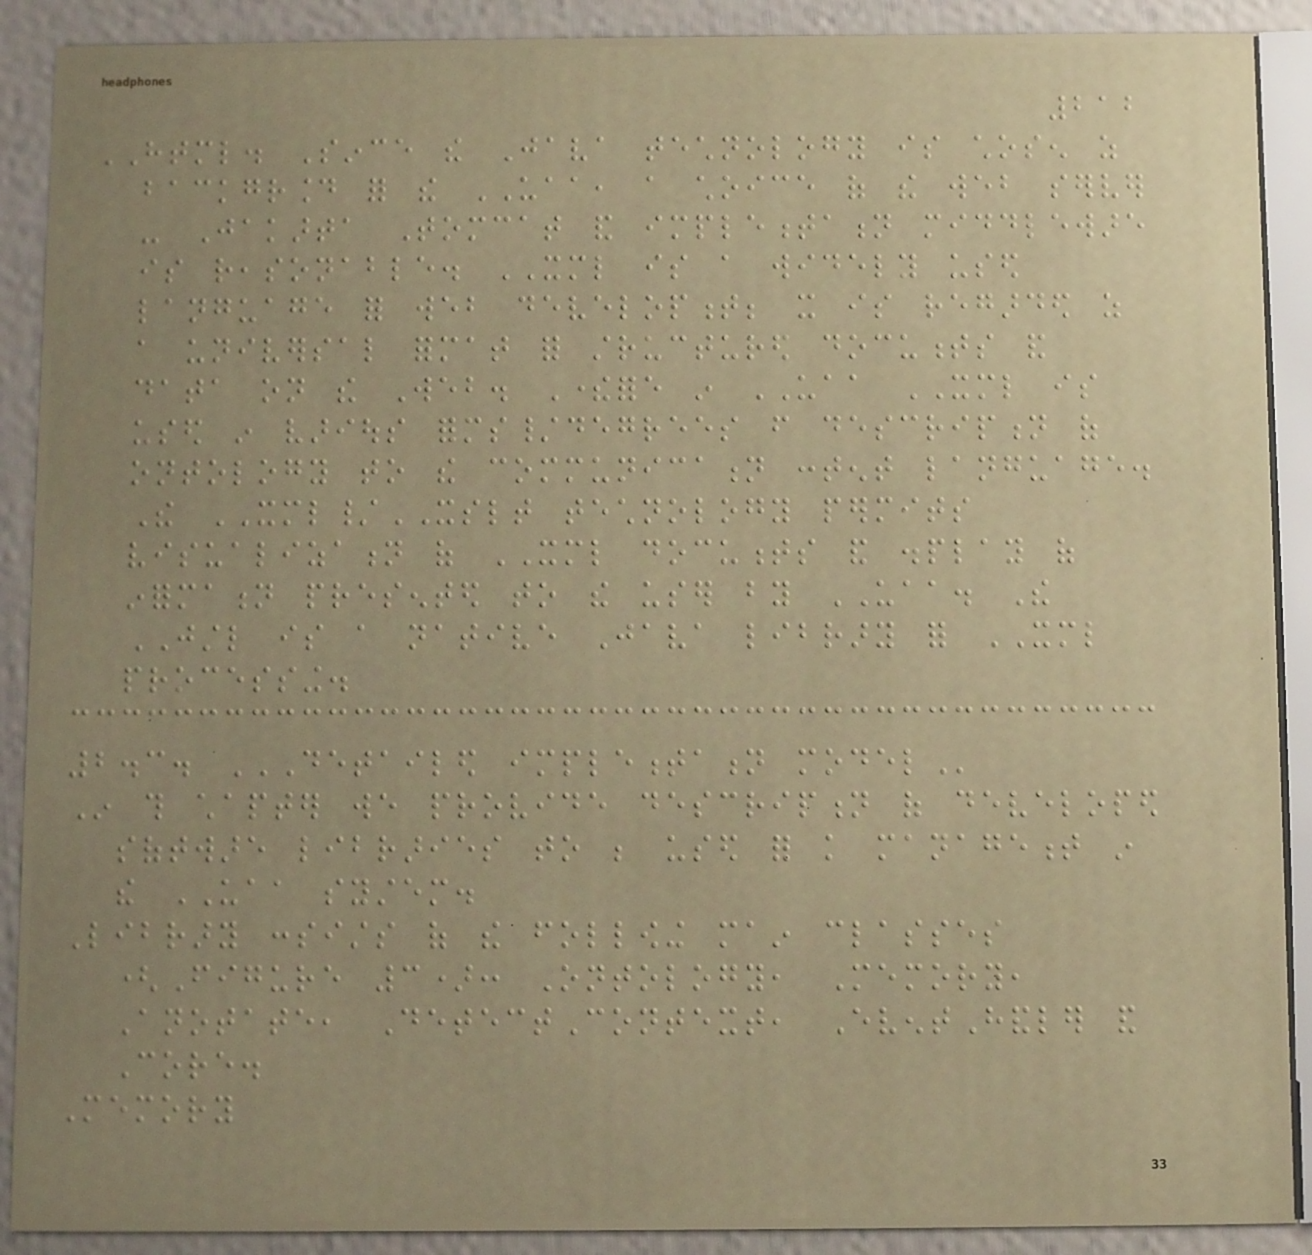212
HTML. Since the Java technology is chosen as
background for the UAA, a choice of the web server
- Jakarta Tomcat and implementation middleware
is reasonable. XML is a widely used
language for web development; it is regarded as
a universal format for structured documents and
data on the Web. Therefore in UAA XML is
used in various forms/degrees from description of
ontology to the communication content language.
The XML/XSLT technology permits
visualization of XML documents and display of
information presented to the user by UAA. The
JSTL is a native Java library for XML
processing.
2.3. DETAILED IMPLEMENTATION MODEL
In this chapter we provide description of developed
software libraries to be used for knowledge management in
the UAA system.
Library consists of the following main classes
(Figure 3): Ontology, Memory,
Anotate, DetectContext, EventHandler and
Core.
Memory
